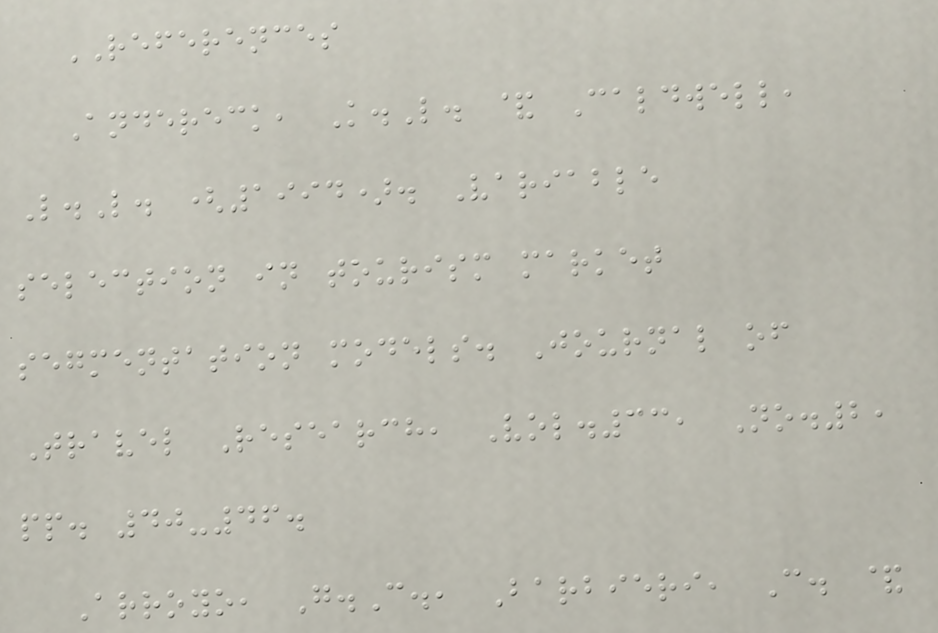REFERENCES
Andereck, K.L. & Caldwell,
L.L. (1994). Variable
selection in tourism market
segmentation models. Journal of
Travel Research, Vol.33, No.2,
pp. 40-46.
Arroyo, G.C., Barbieri, C. &
